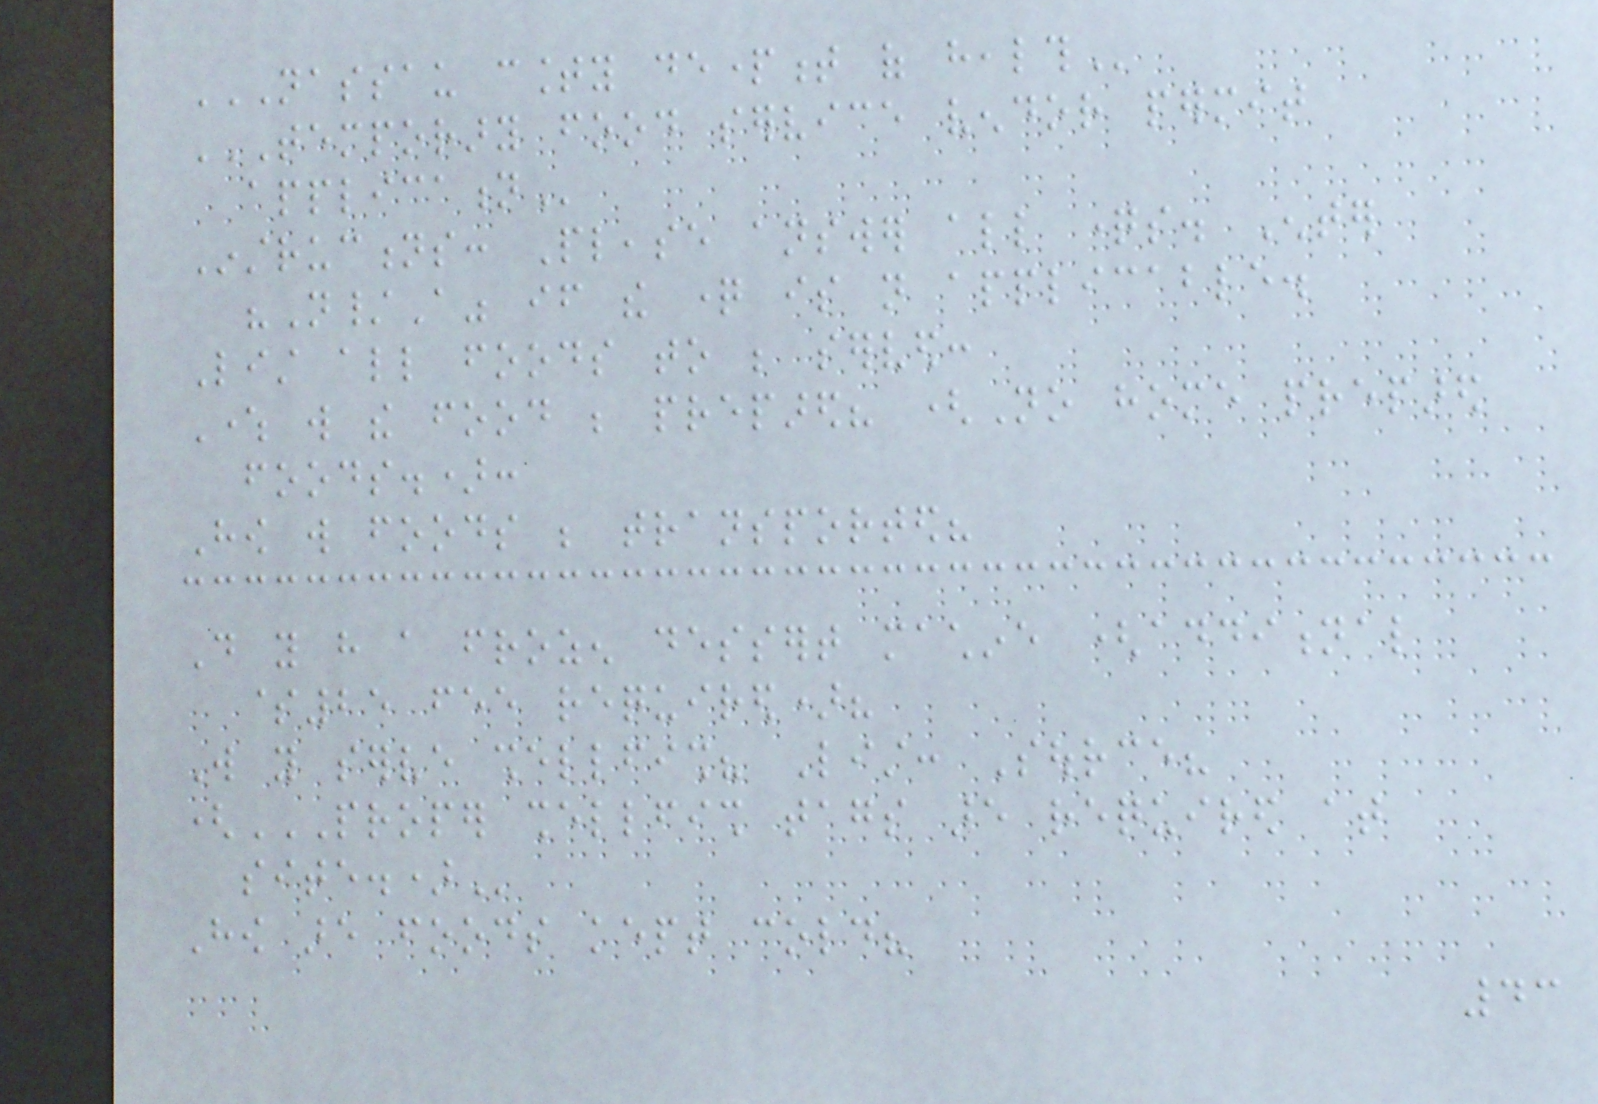NASSAU COUNTY DEPARTMENT OF HEALTH
TEMPORARY FOOD SERVICE VENDOR PERMIT
APPLICATION
Instructions: Please answer all questions. Enter
"N/A" if the question is not applicable.
List all foods to be served:
Where will the food be prepared? (No home prepared
foods.):
How will foods be transported?
Do you have a frozen dessert machine (additional
$25 fee required)?
Will you serve shellfish? List: Source?
(PROPER SHELLFISH TAGS ARE REQUIRED AT
SITE.)
How are foods kept cold?
43
